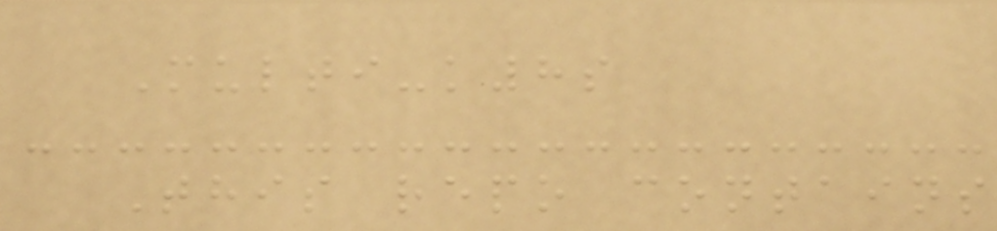Multi-k8s
This repo contains
